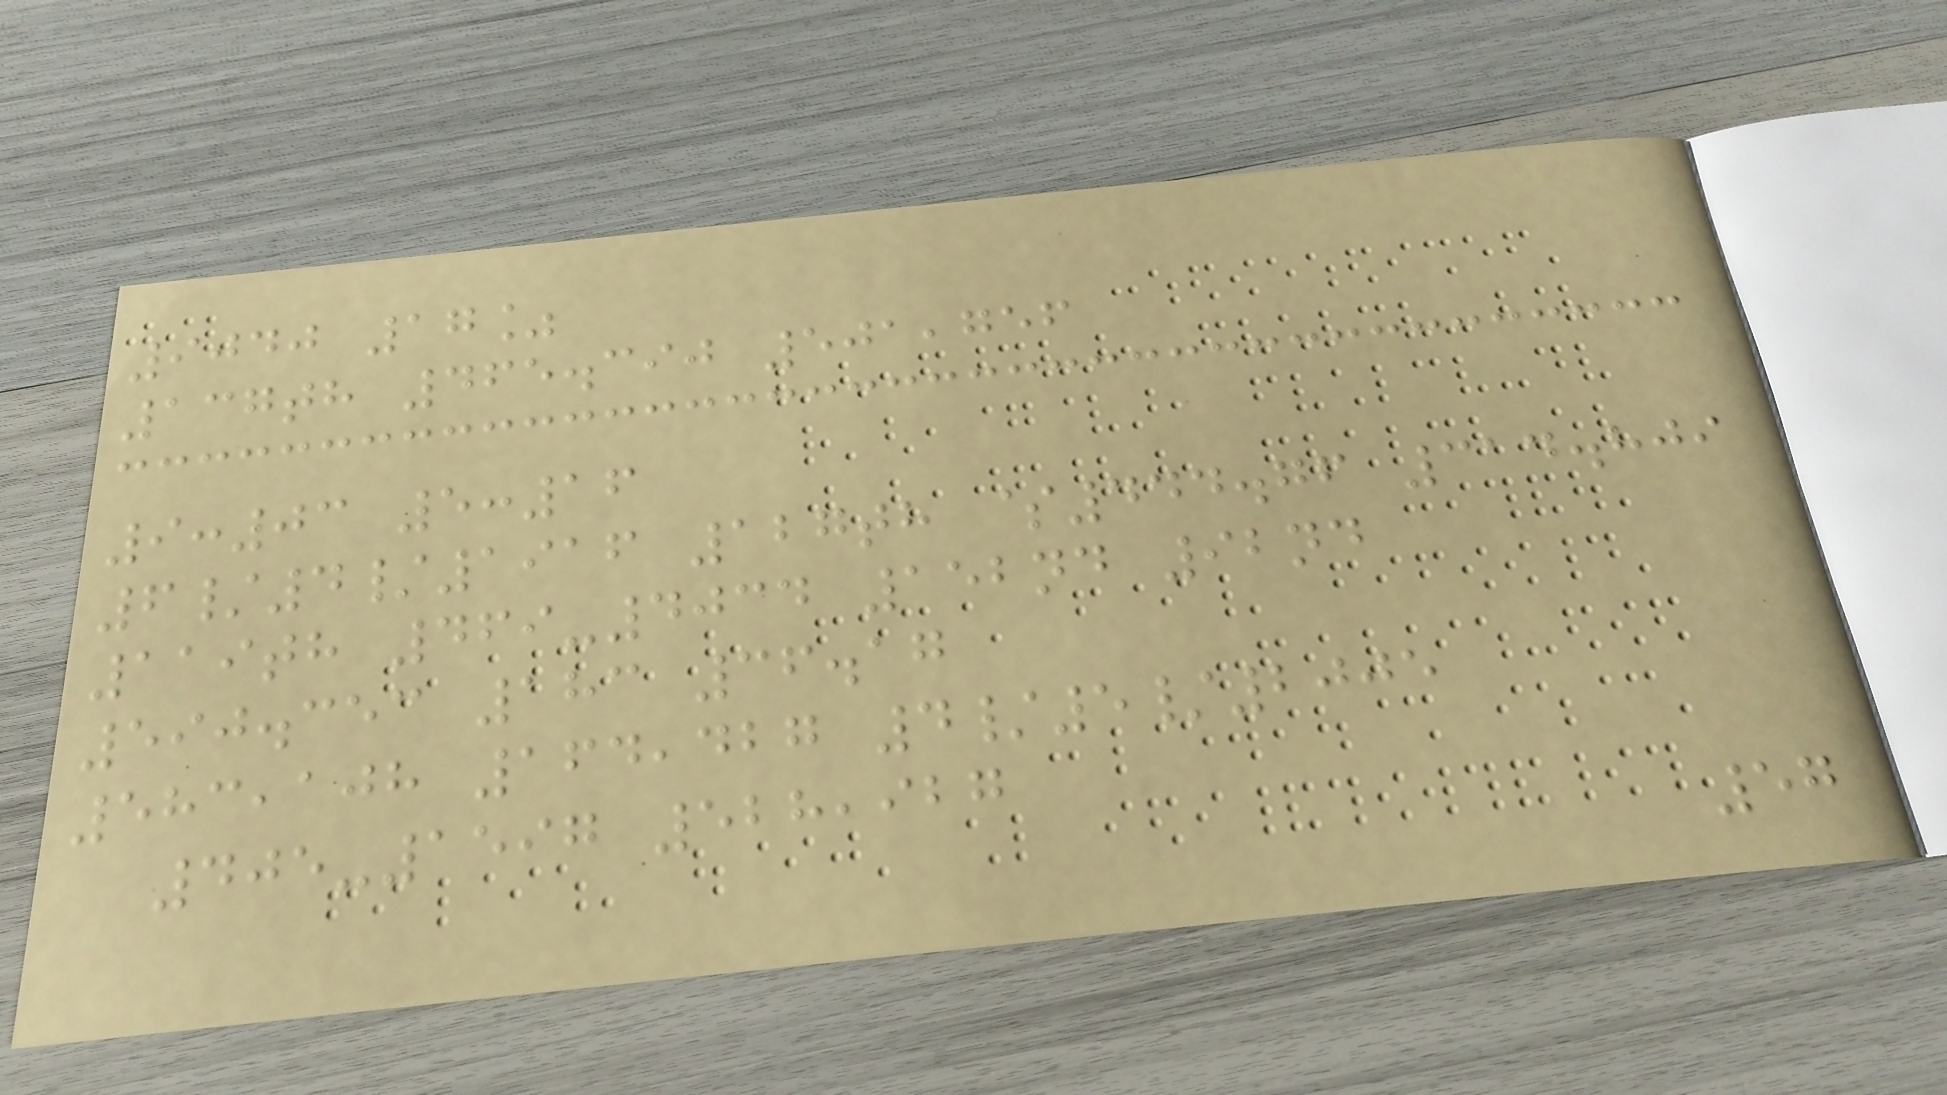9040 17%
137th 465.390 501,756
9:03 5:16
6/4/1916 127th $444.76 314.809
119th 469-4034 152nd 92nd
590.353 183 36.17
583,108 164,427 4/5/2005
405-1597 528,927
57
